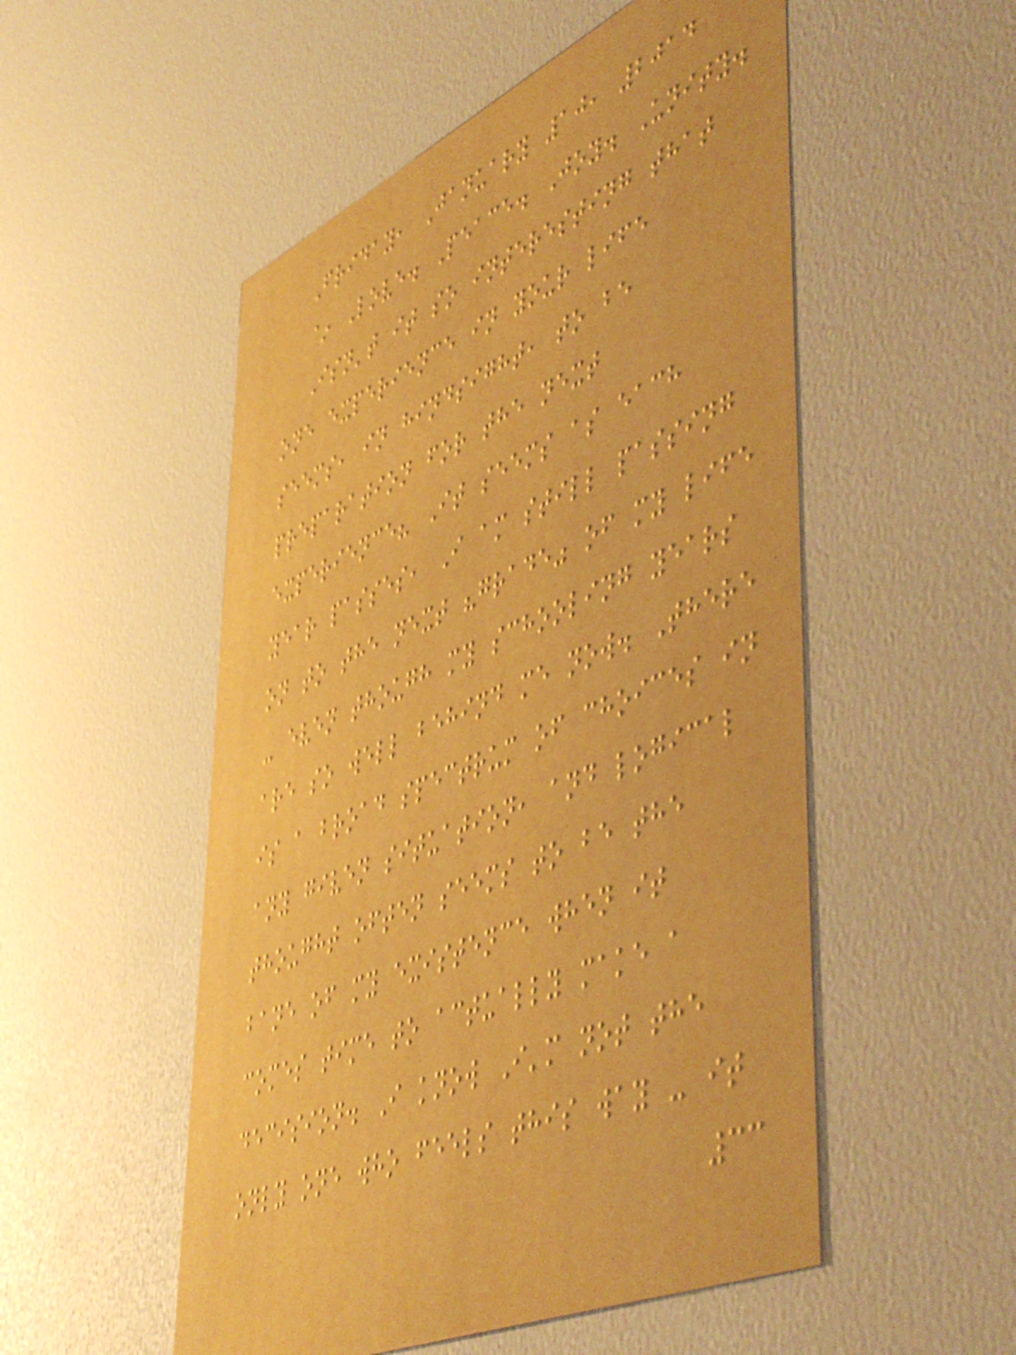Friday, January 10, 2014
~ Love. Peace. Joy. Unity.
Isn't it so interesting that
one experience in your life
seems, in hindsight, to be
preparation for the next
experience? It seems as each
year passes, I am still passing
on to the next "grade" of my life
- even though my schooling years
are so well behind me now. There
is a broad spectrum of choices in
any given situation, and logical
thought often seems to be the
bane of my existence when it
comes time to actually make a
decision. I know I'm not the
only one who feels this way - it
33
